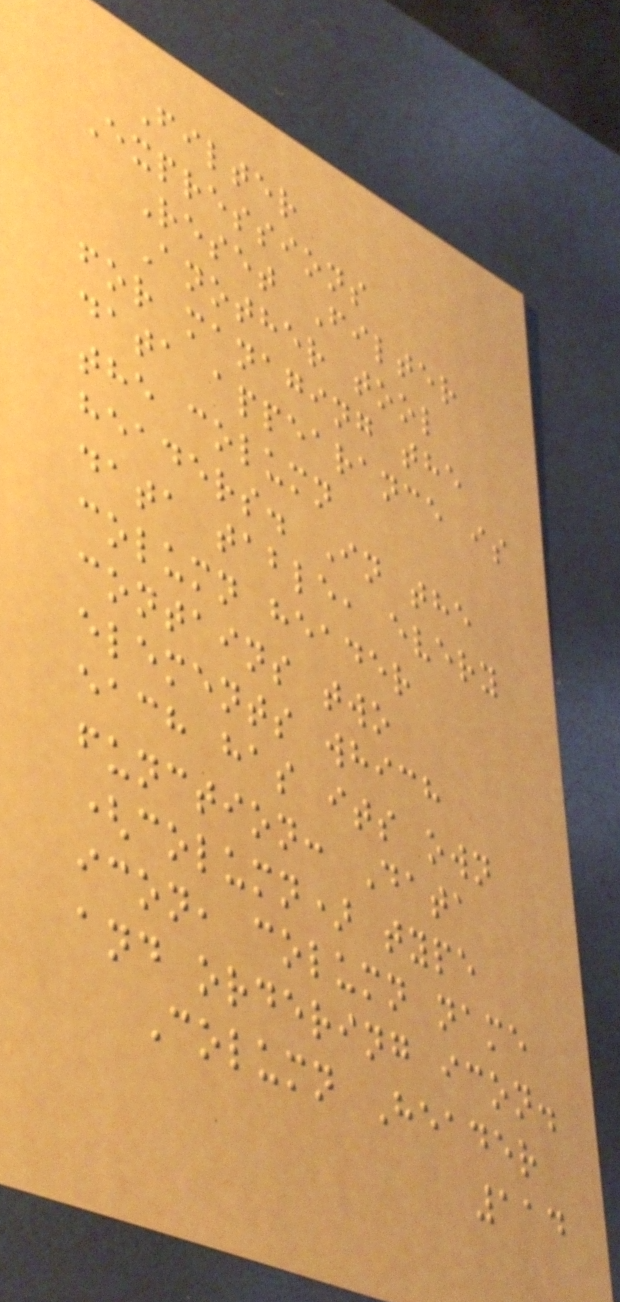Filter
Expressions
Reset Filter
Another tool
for managing the
data appearance is
the column
headers. In the
data table, every
column header
contains two
elements which
each has its own
function: Data
(column) type
icon, column name
and ordering icon.
Column Header
114
